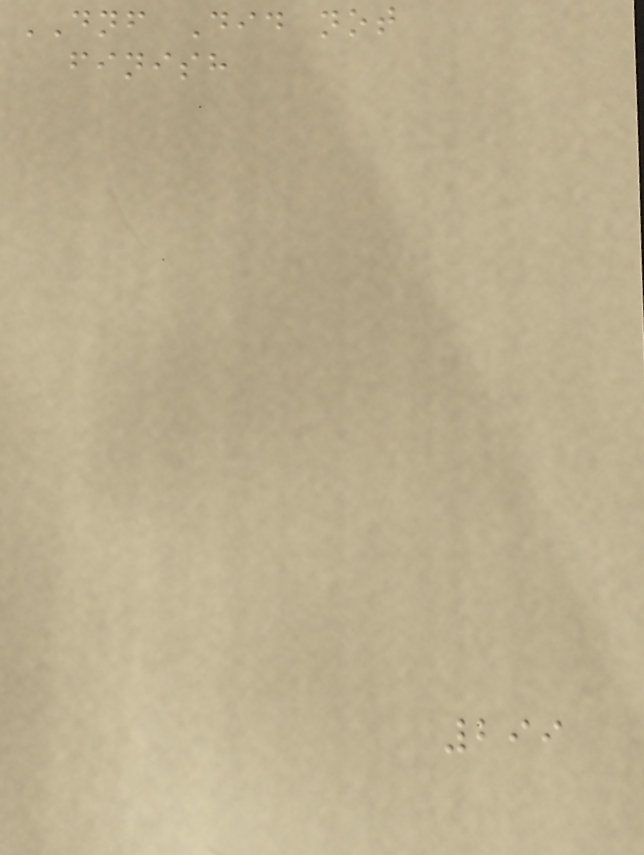DNF Did not
finish
299
